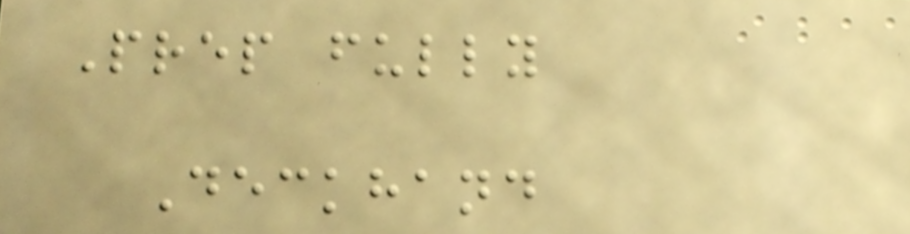Prep fully
Deckhand
